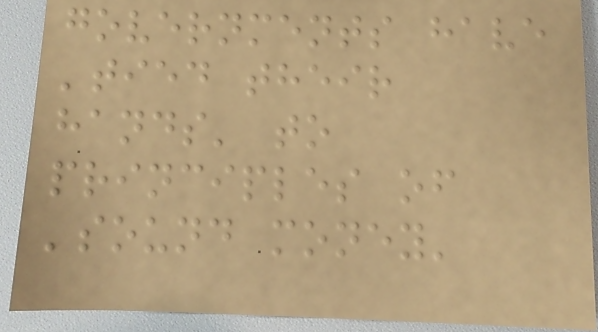governments have
'tied their
hands' to
principles of
'sound money'
